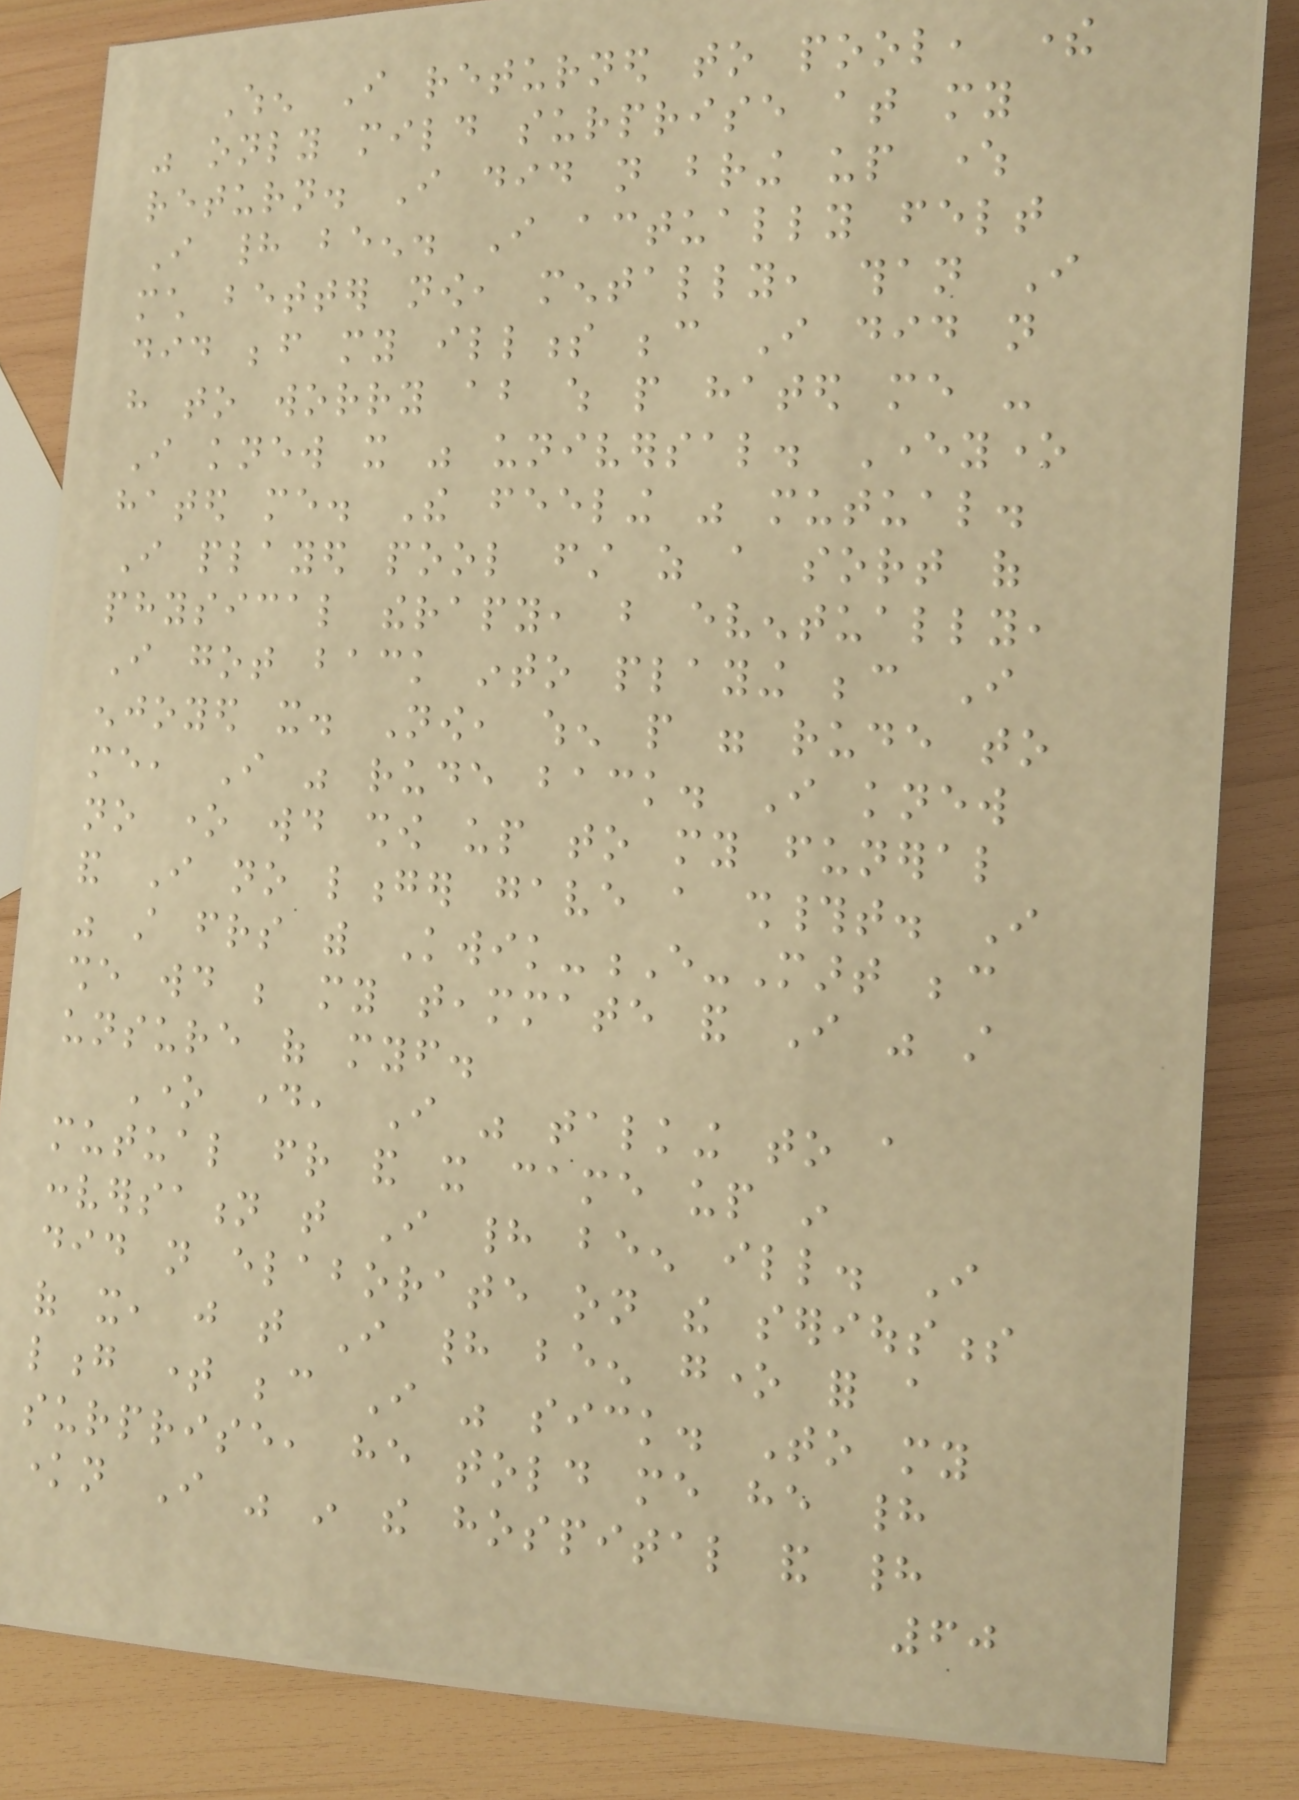When I returned to pool, there
was only mild surprise at my
return. I did not bring up where
I had been. I actually felt
much better now, mentally, than I
did before my illness because I did not
have to worry about which people hated me -
I knew it was universal. Everyone
hated me. The feeling was mutual.
I played pool first as a sort of
physical therapy, but eventually,
I got back into playing because I
enjoyed it. Now, when people were rude to
me, I was rude back. I knew
no one would show up to my funeral
and I no longer gave a sh#t. I
was still friends with Kwik-E-Mart because
she would be my teammate and I was still
unsure of myself.
One day, I was talking to a
mutual friend and it came up in
conversation that I had been ill. I
did not elaborate on the seriousness
of it, just that I had been gone for a
long time because I was sick. To my
surprise, he told me he had
known I was in the hospital and had
60
